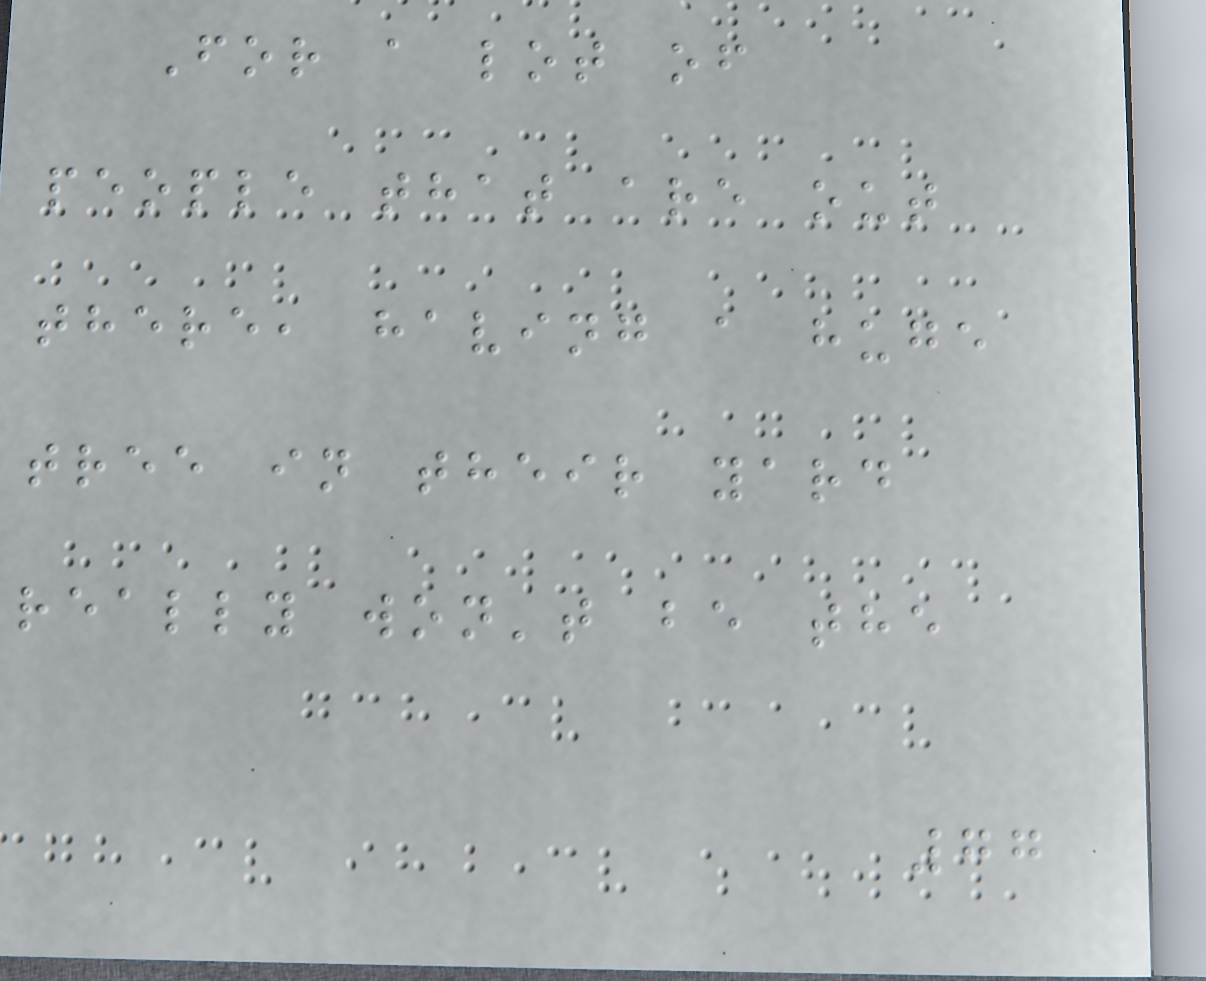For a lot of
people that are out
there, having a huge
tree in their yard
really won't be the
77
